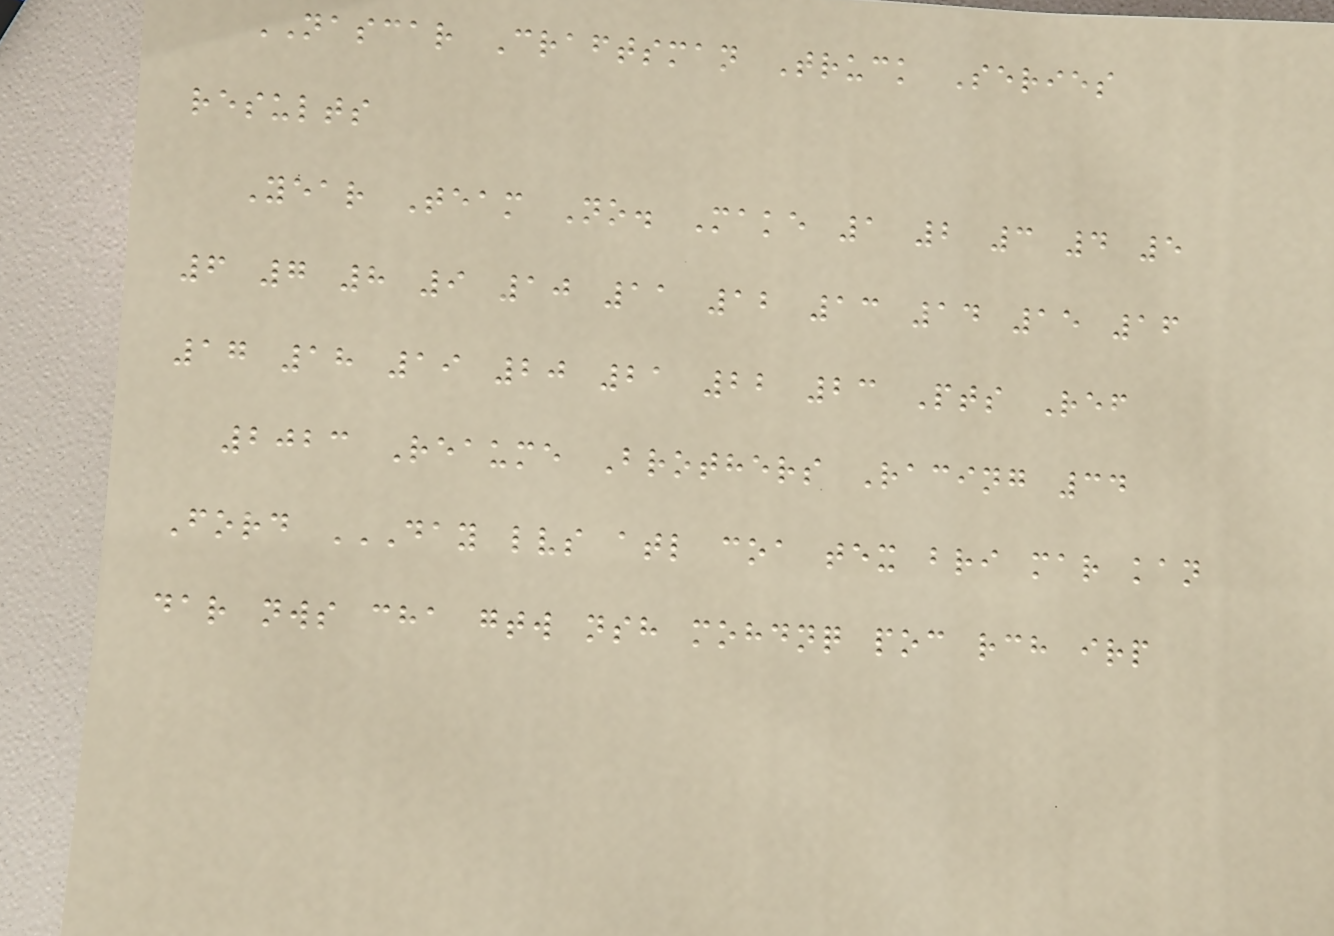NASCAR Craftsman Truck Series
results
Year Team No. Make 1 2 3 4 5
6 7 8 9 10 11 12 13 14 15 16
17 18 19 20 21 22 23 Pts Ref
2023 Reaume Brothers Racing 34
Ford DAY LVS ATL COA TEX BRI MAR KAN
DAR NWS CHA GTW NSH MOHDNQ POC RCH IRP
